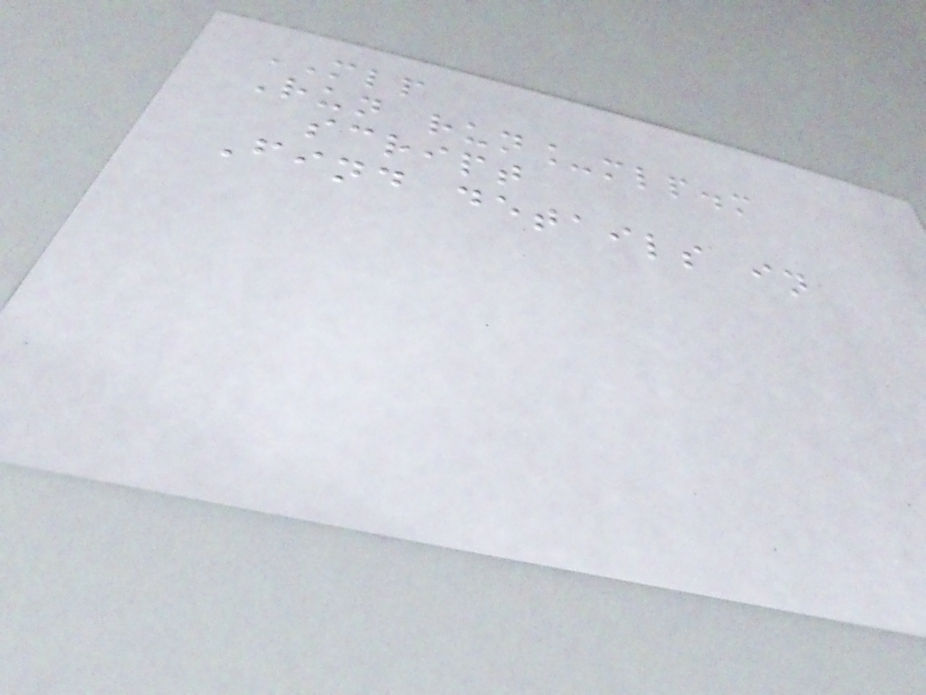MLP
Run run_mlp.m
script
Find details in
